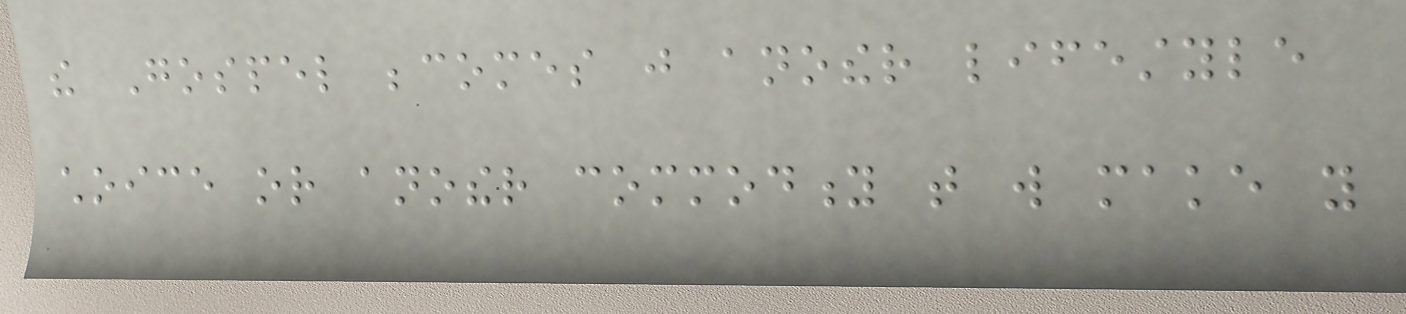the Gospel becomes just another lifestyle
choice or another commodity that will make you
